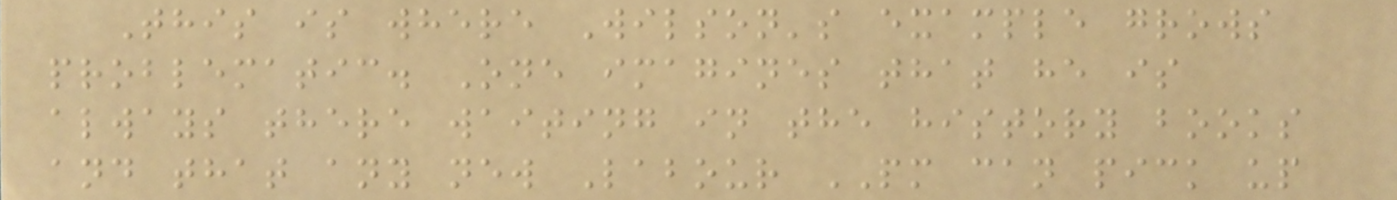This is where Wilson's example grows
problematic. One imagines that he is
always there waiting in the history books
and that any new Labour PM can pick up
